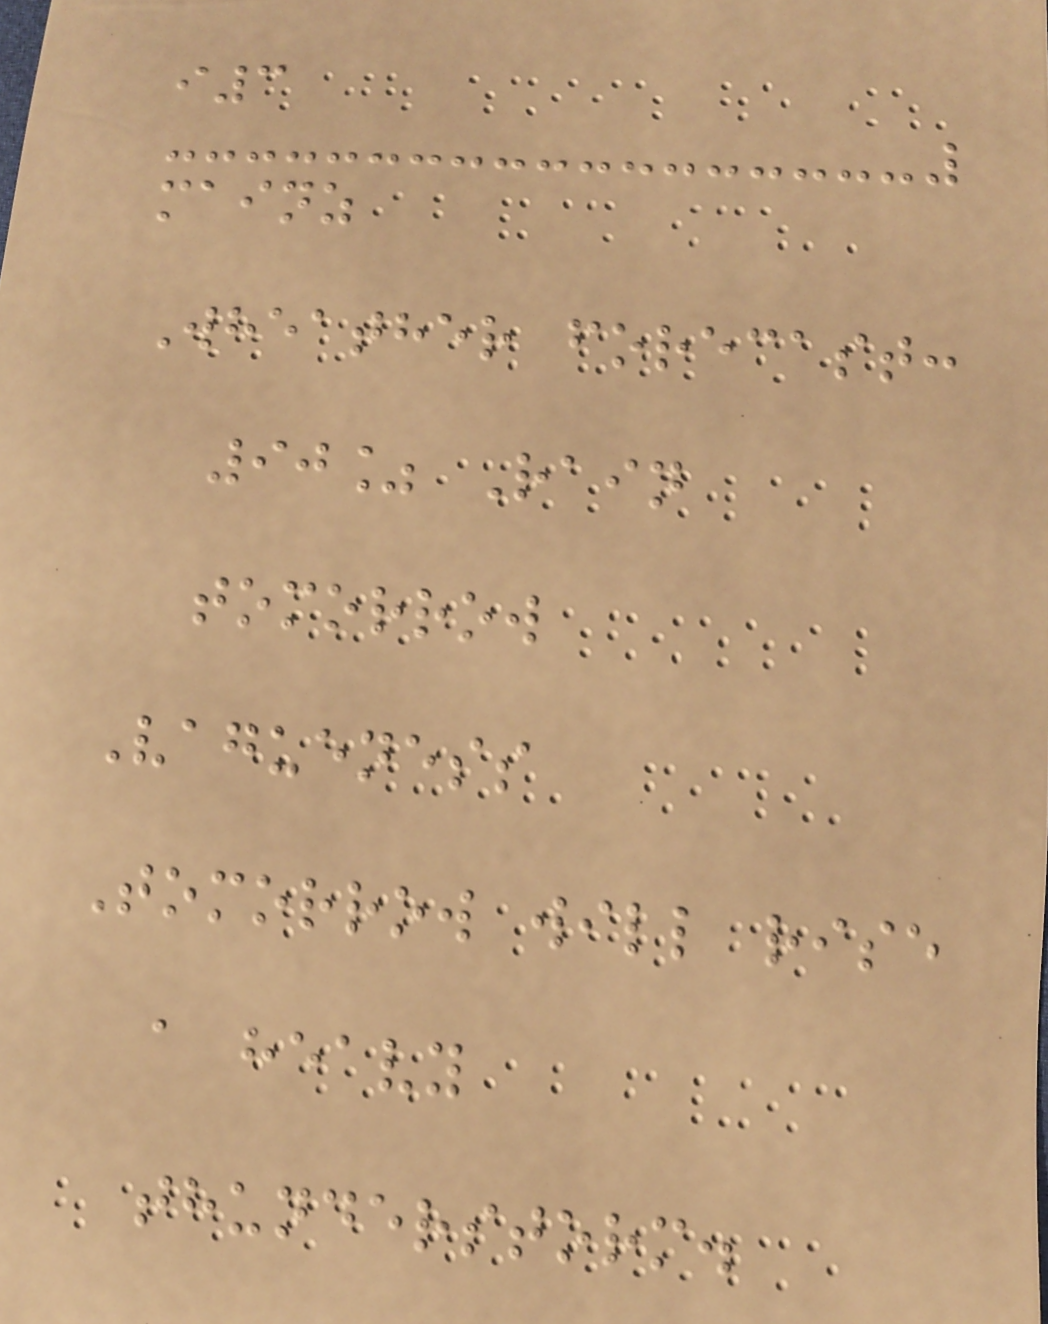i3
mainz
Wheather forecast:
90% Rain
tomorrow
Vagueness
Tomorrow will rise
a heavy
thunderstorm.
